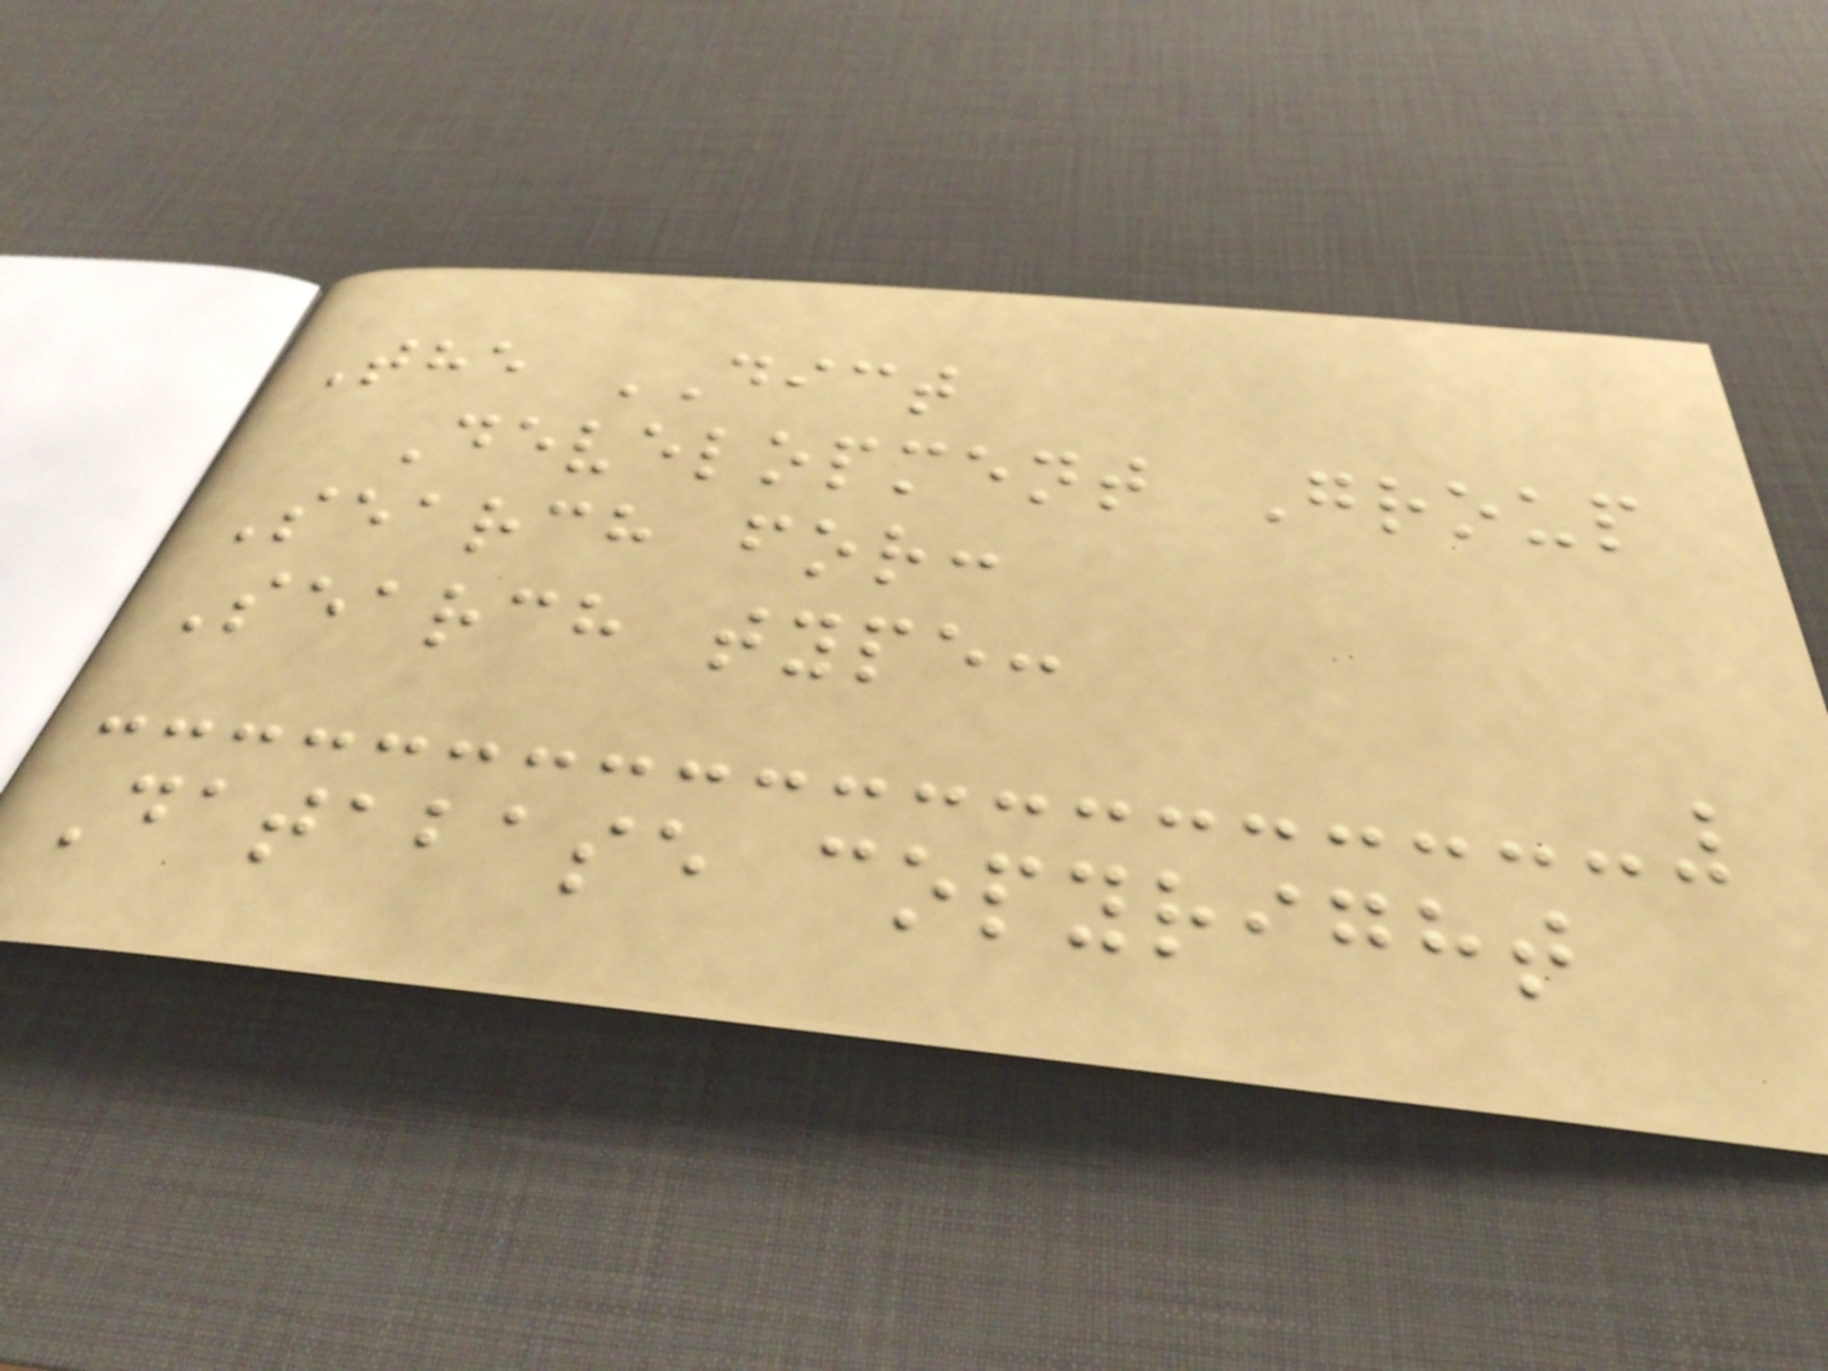The DICT
Development Group
Search for:
Search type:
Database copyright
